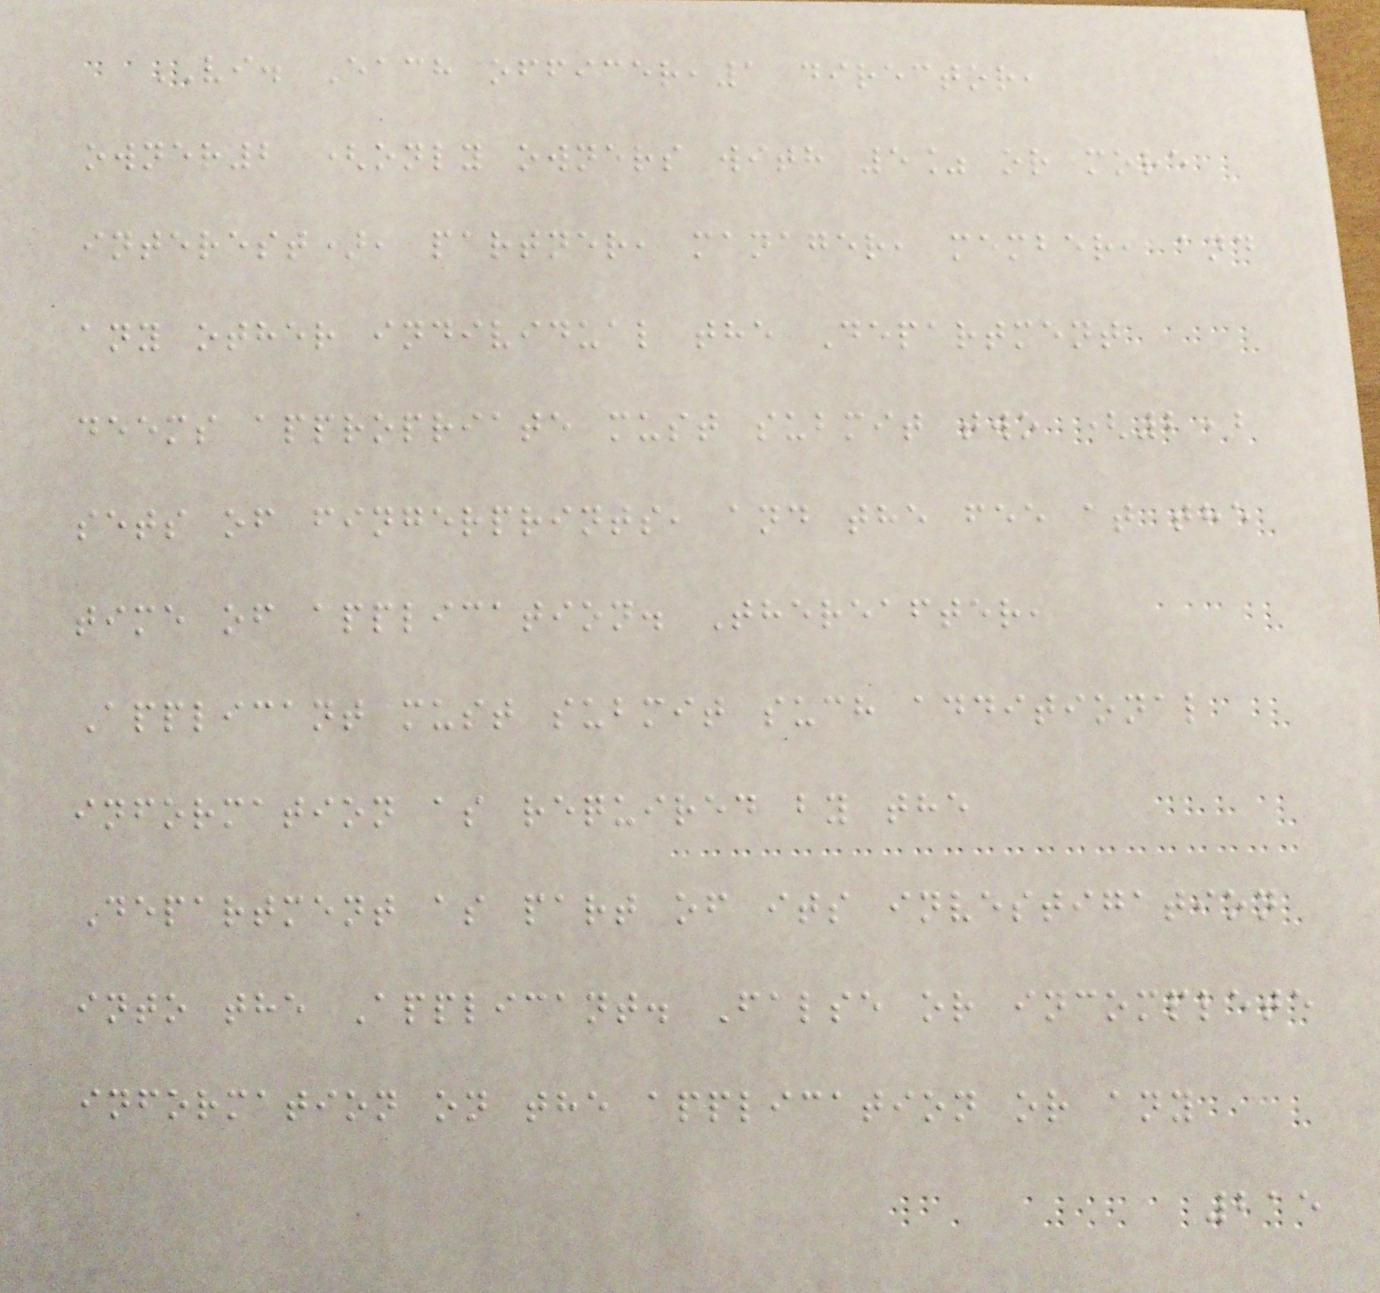VI. Each officer,1 director,
owner2 (only owners with 5% or more
interest), partner, manager, member, and
any other individual the Department
deems appropriate must submit two (2)
sets of fingerprints, and the fee at the
time of application. Thereafter,
Applicant must submit such additional
information as required by the
Department as part of its investigation
into the Applicant. False or incomplete
information on the application or any
215
